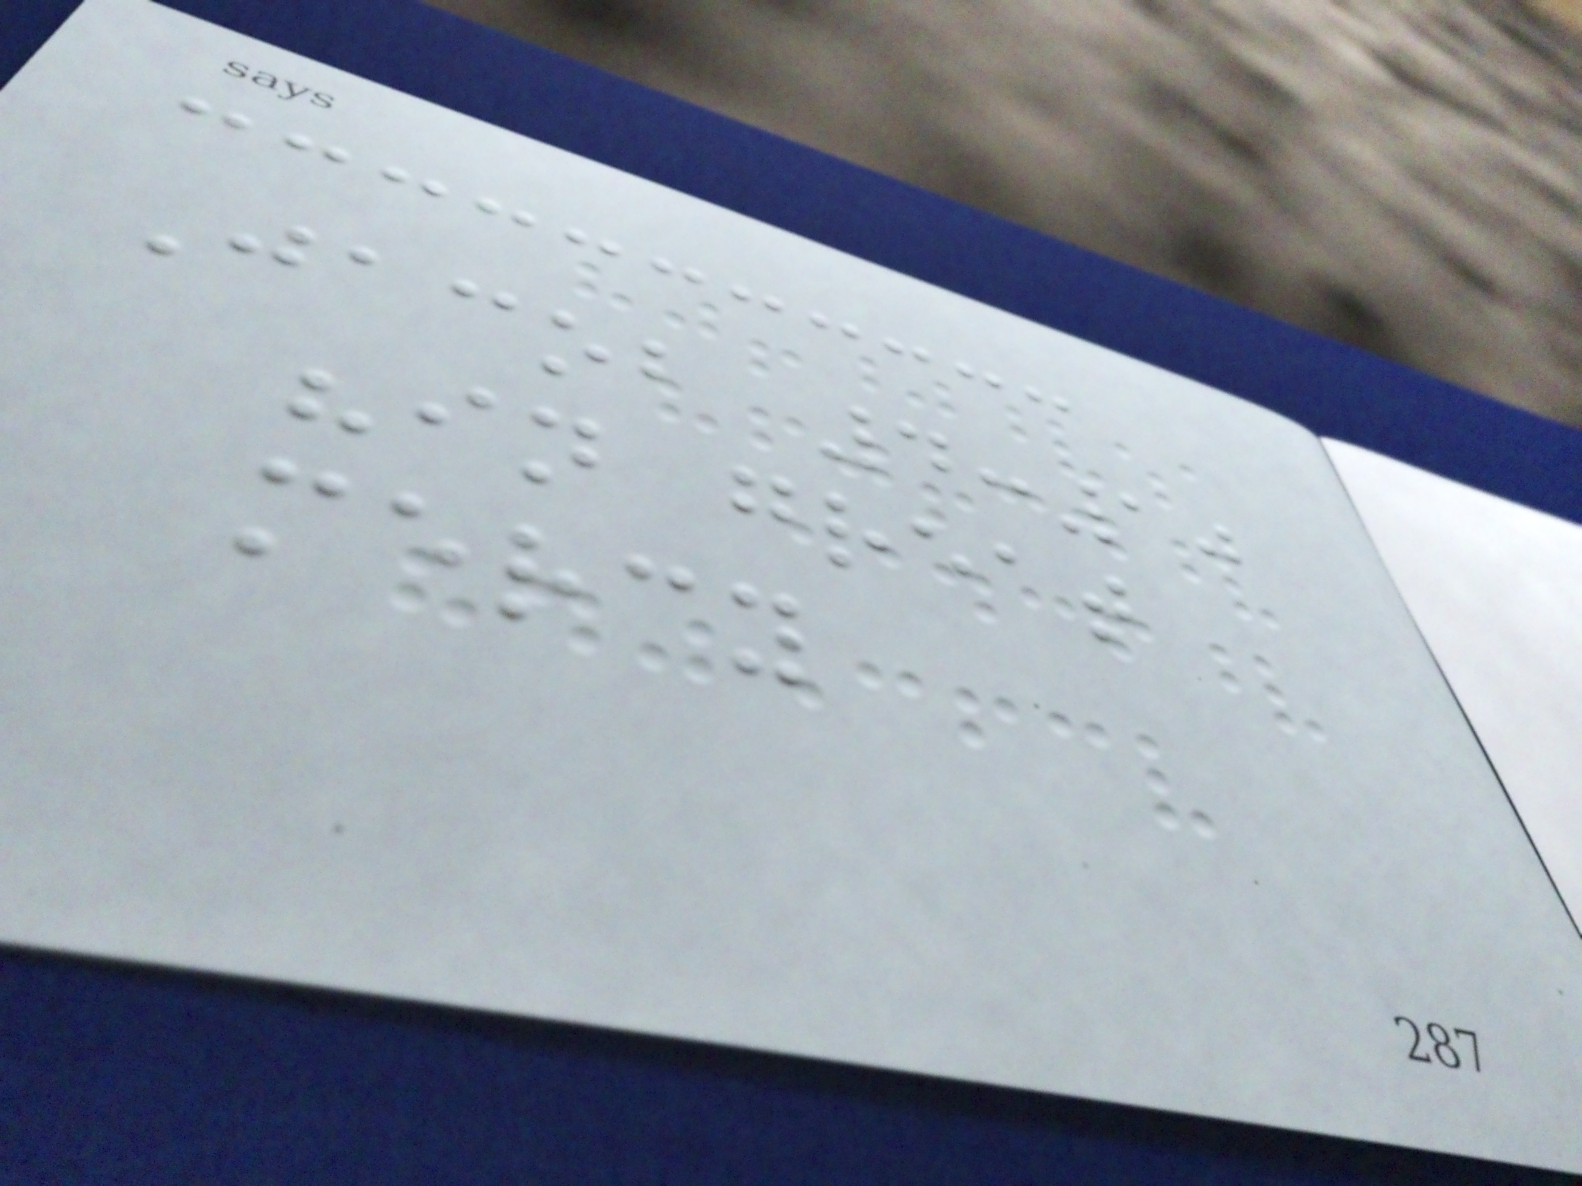Jacob 4:10
"in great
mercy
